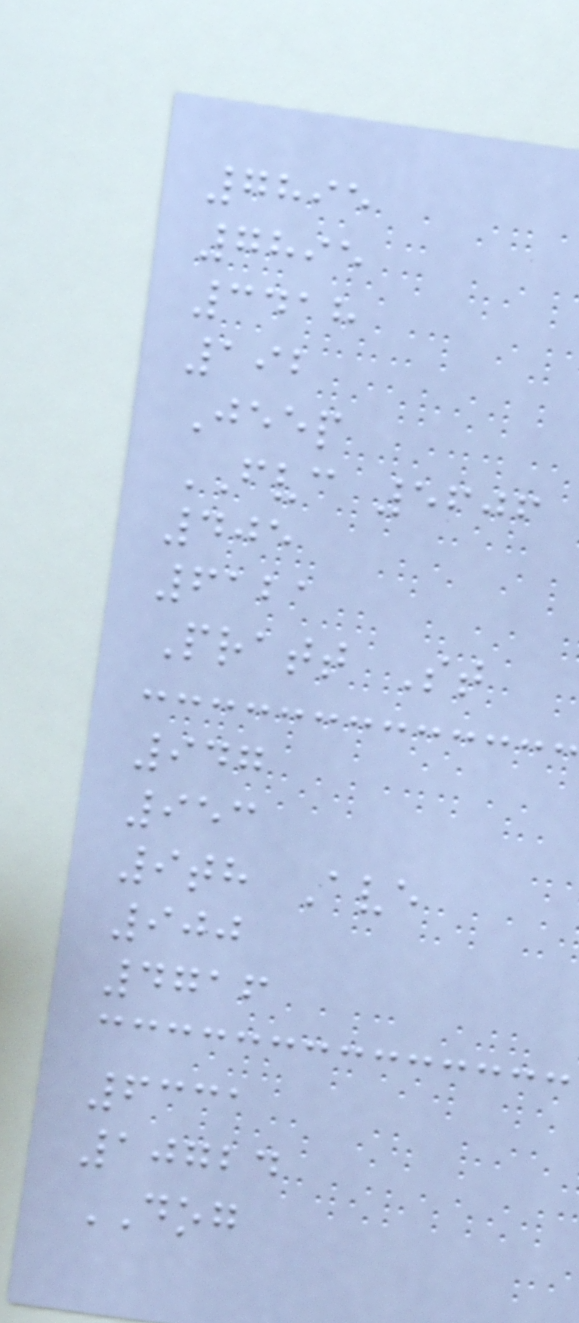7895
7895
3418
192
Jeep
FVC 5606
405
6121
Pratt St
947
953
9th Ave
900
4716
6331
10724
DOG
